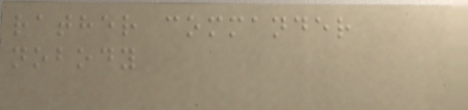rather commander
nobody
